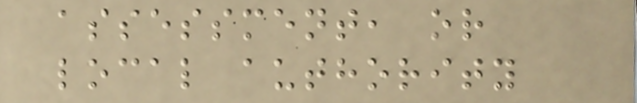assessment, or
local authority
